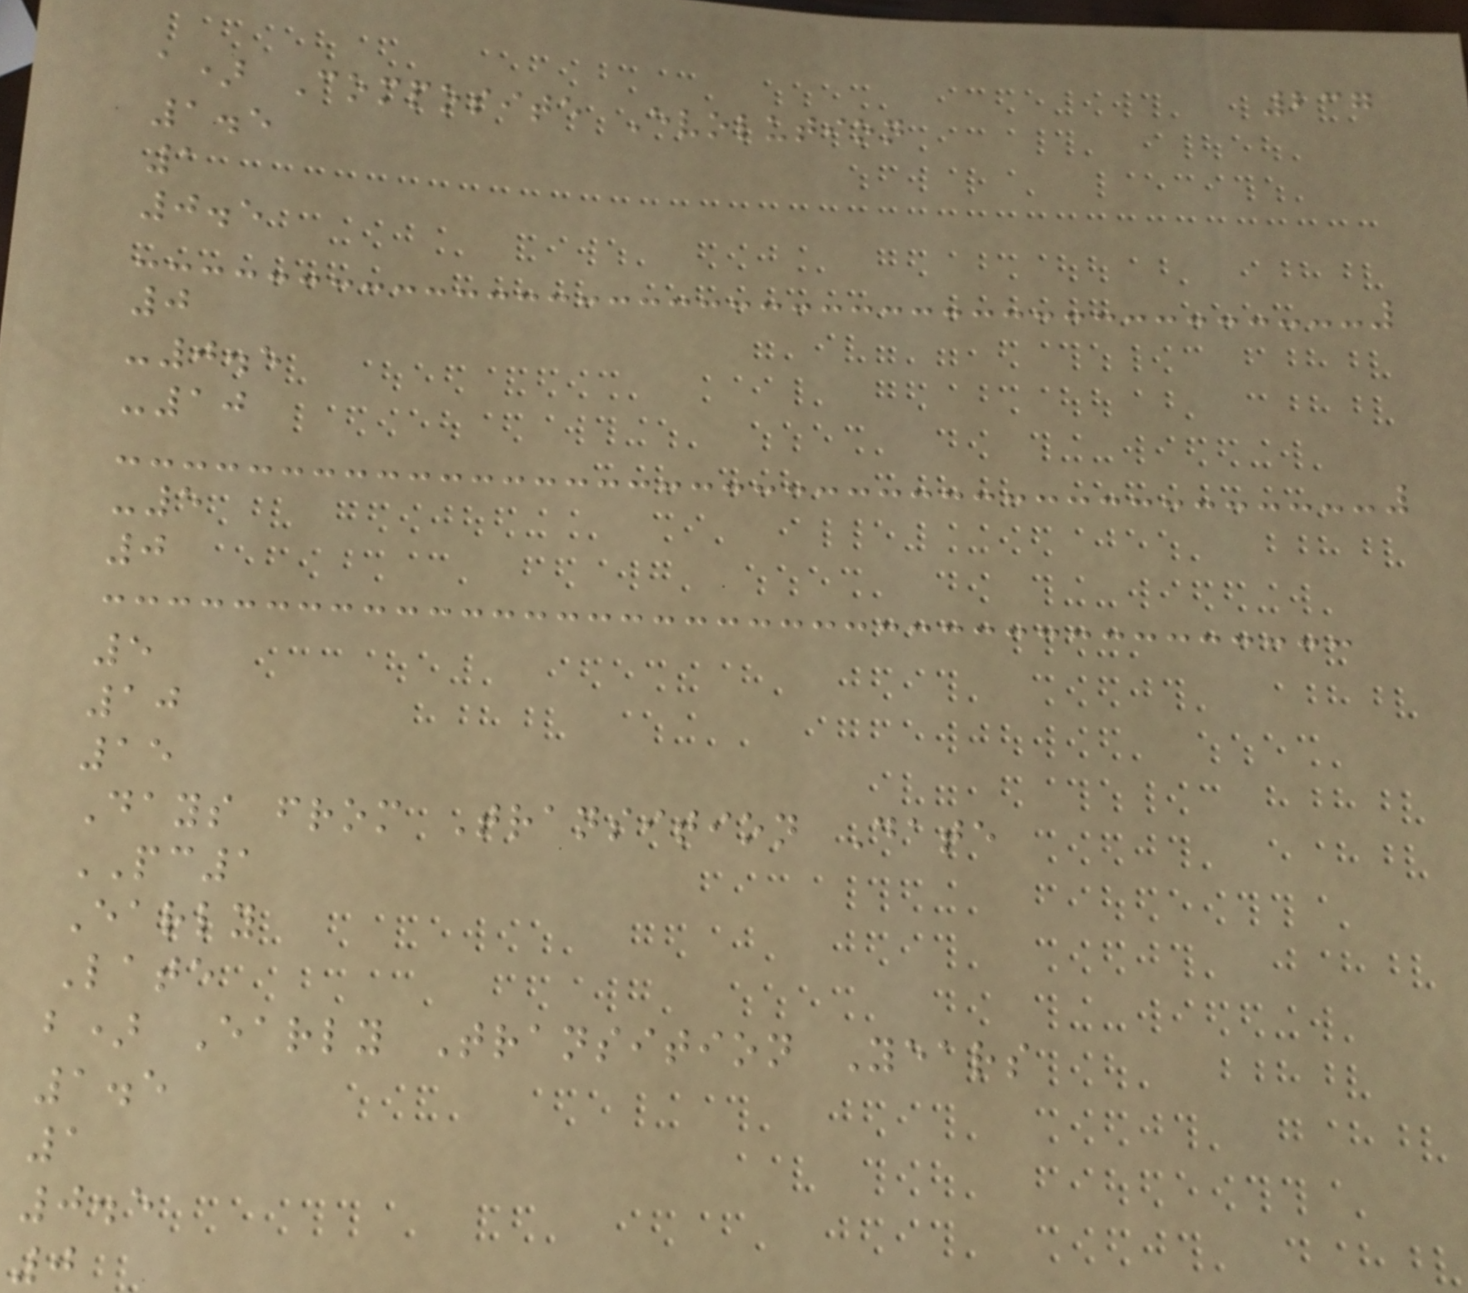237
a) Composite Evolution
1.5
1
0.5
0
-0.5
-10
-5
0
5
10
15
Days from Transition Date
PC1
Early
Late
b) Early Transition Years
1.5
1
0.5
0
